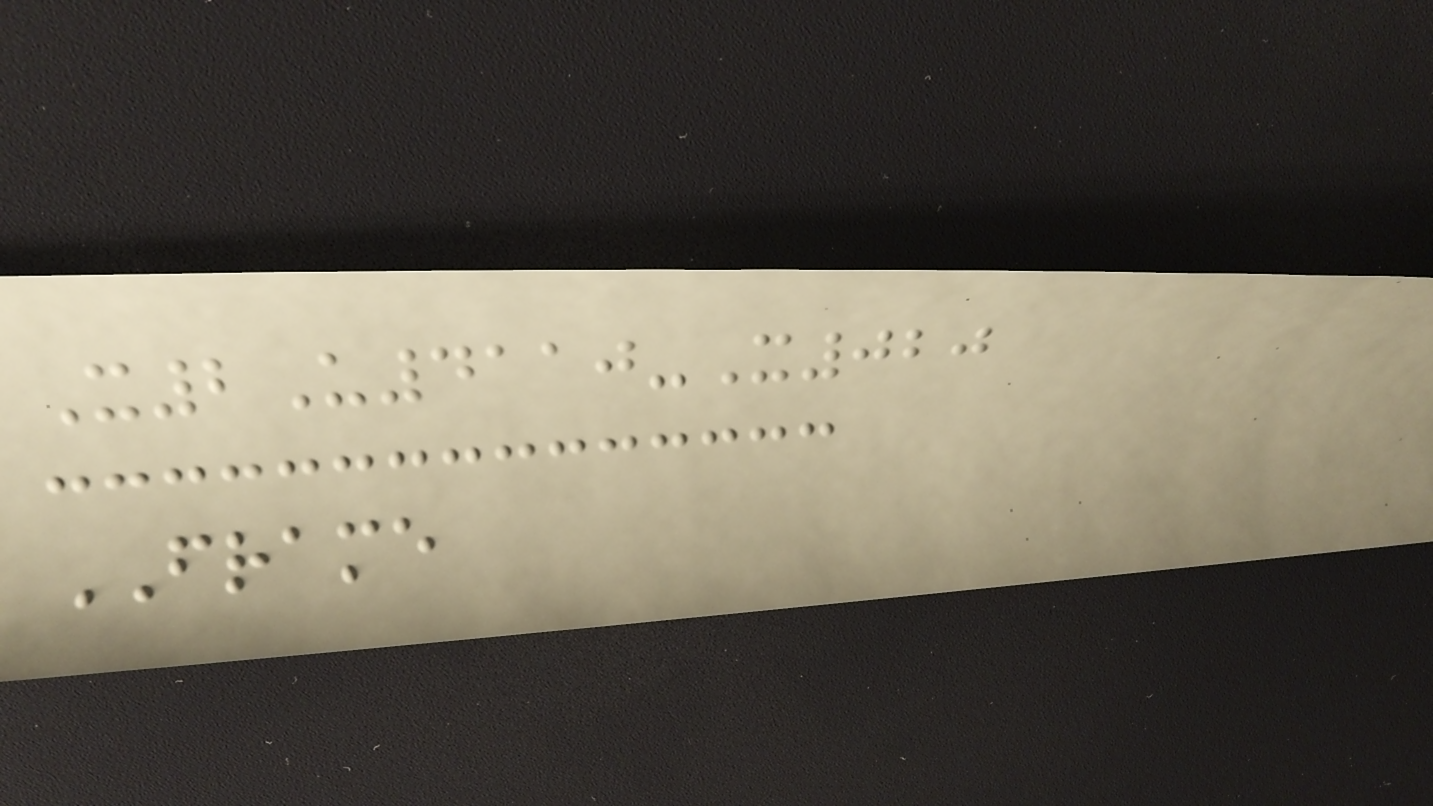X2U4110-X020
FRAME
